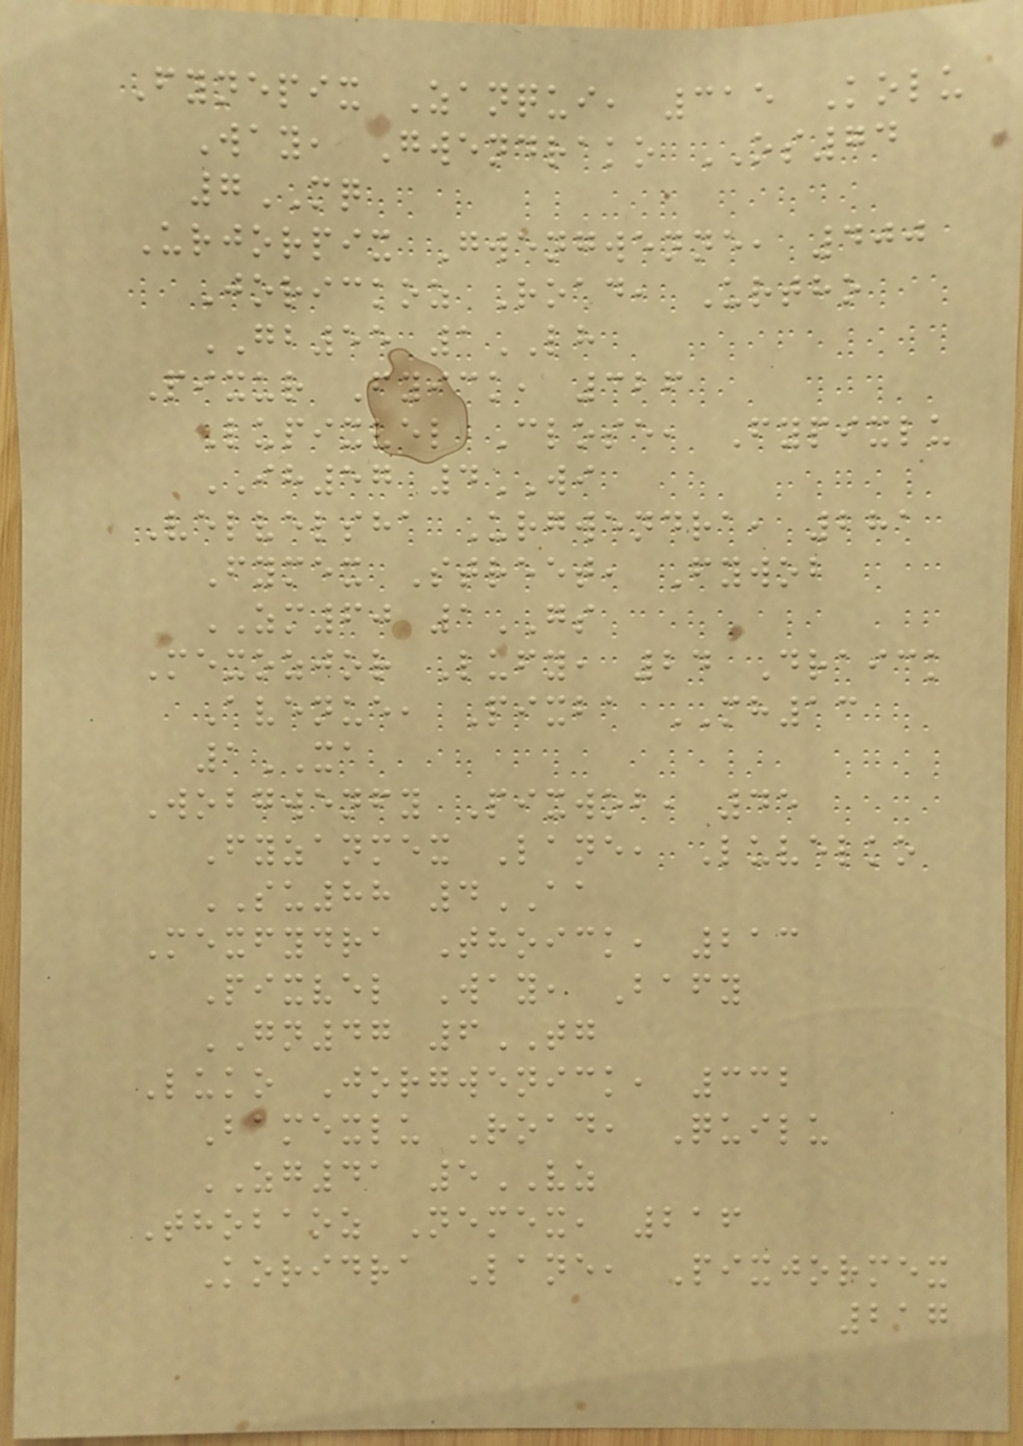Fynepix Zanqui, 315 Kolu
Way, Gwendrako OS74
7MQ
Urjorpix Gwengwenne, 400
Jorickoz Road, Urtho
GB55 1LH
Pixur Fyick, 326
Lupixvel Close, Fypixlu
IH57 4WI
Velvelsha Urgwendra, 281
Fymex Street, Fywob
ZM60 1GS
Mexozjor Lufy, 24 Draick
Avenue, Pixba MH13
1XA
Wobgwenfy Pixwob, 45
Fyzanmex Lane, Luvelko
SU88 4AA
Mexfydra Thoick, 213
Pixvel Way, Bafy
GN47 6TG
Luko Jorgwenick, 332
Bamexlu Road, Quilu
ZG41 5VZ
Thobaoz Nemex, 216
Koridra Lane, Pixjormex
217
